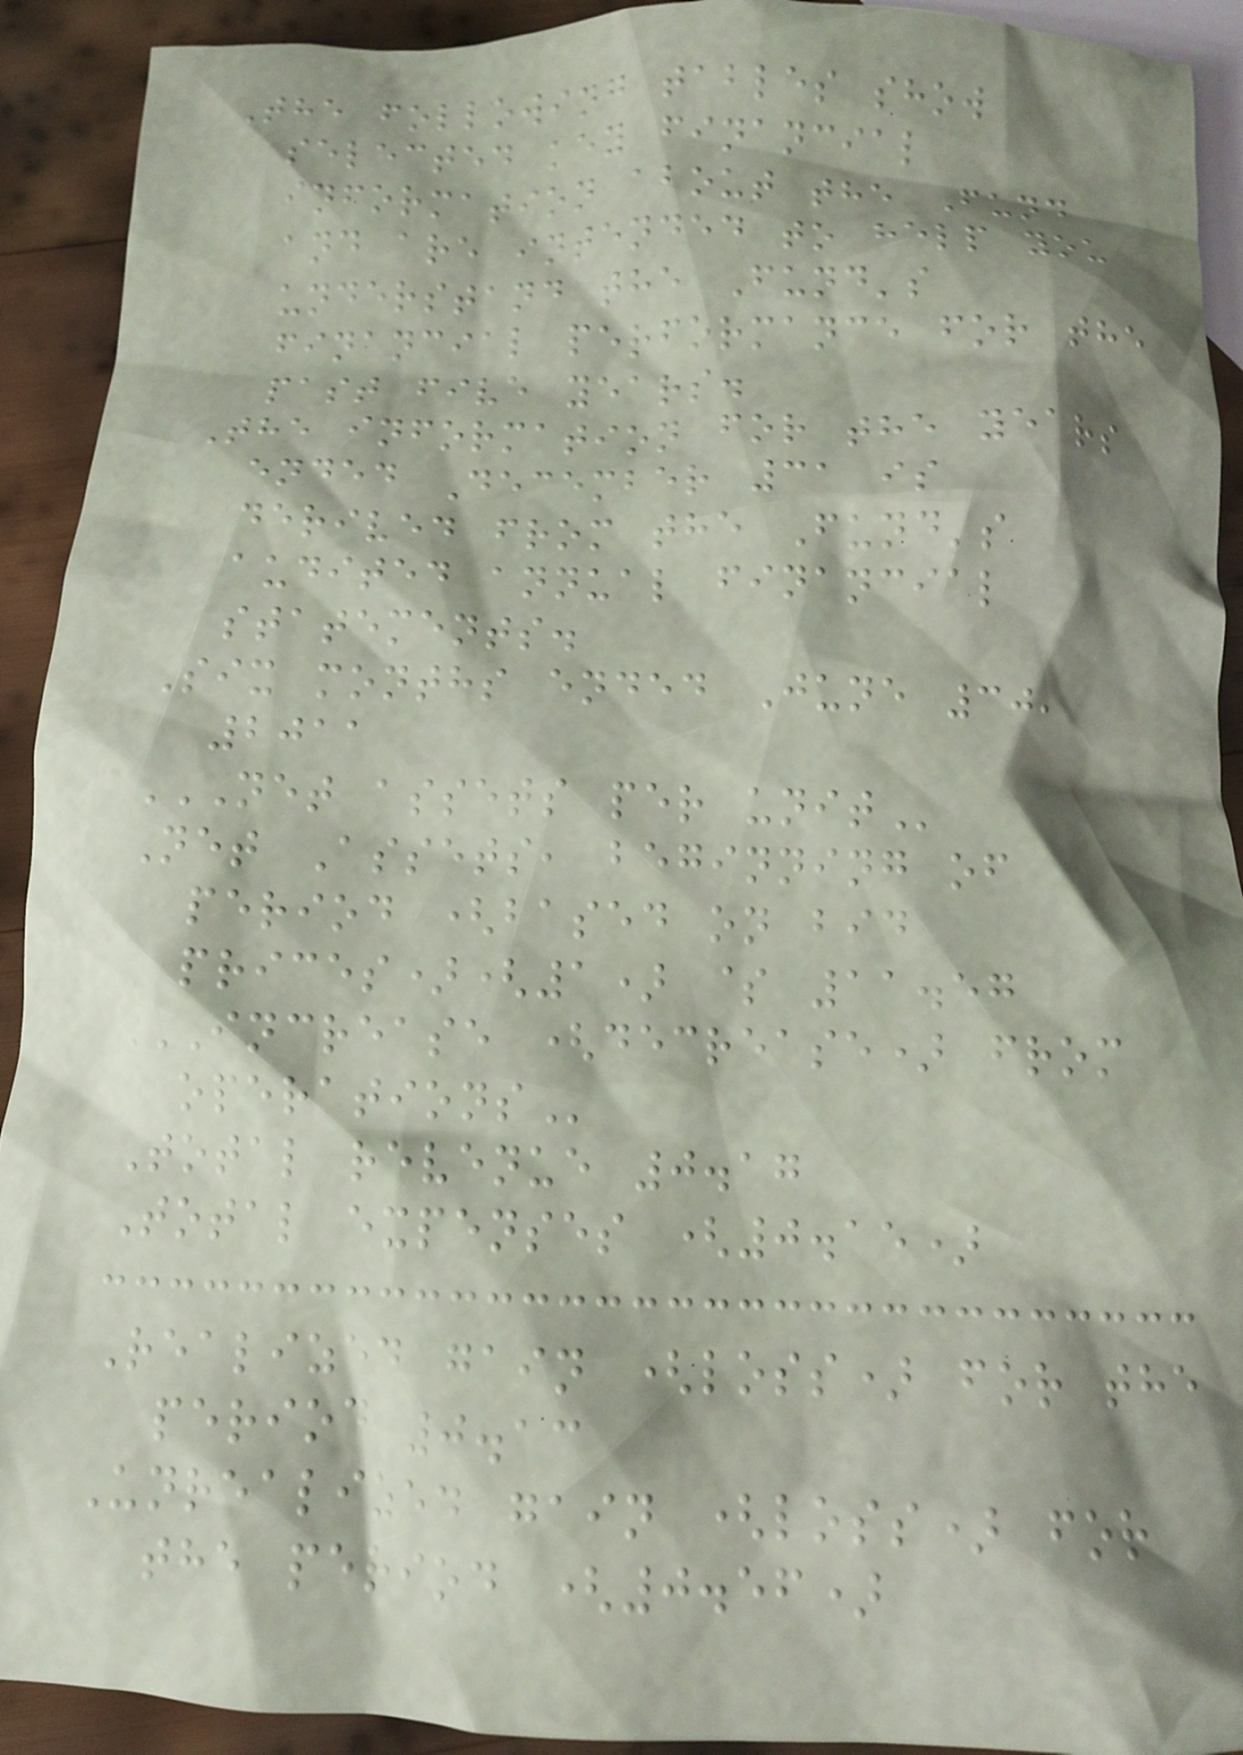The following tables show
selected key financial
information about the Fund
and are intended to help you
understand the Fund's
financial performance for the
past five years.
The information for the years
ended December 31 is
derived from the Fund's
audited annual financial
statements.
Six months ended June 30,
2011
NET ASSETS PER UNIT
Net Assets, beginning of
period (based on bid
prices)(1) $ 11.57
INCREASE (DECREASE) FROM
OPERATIONS
Total revenue 0.17
Total expenses (0.15)
Realized gain (loss) for the
period 0.13
Unrealized gain (loss) for
the period (0.56)
